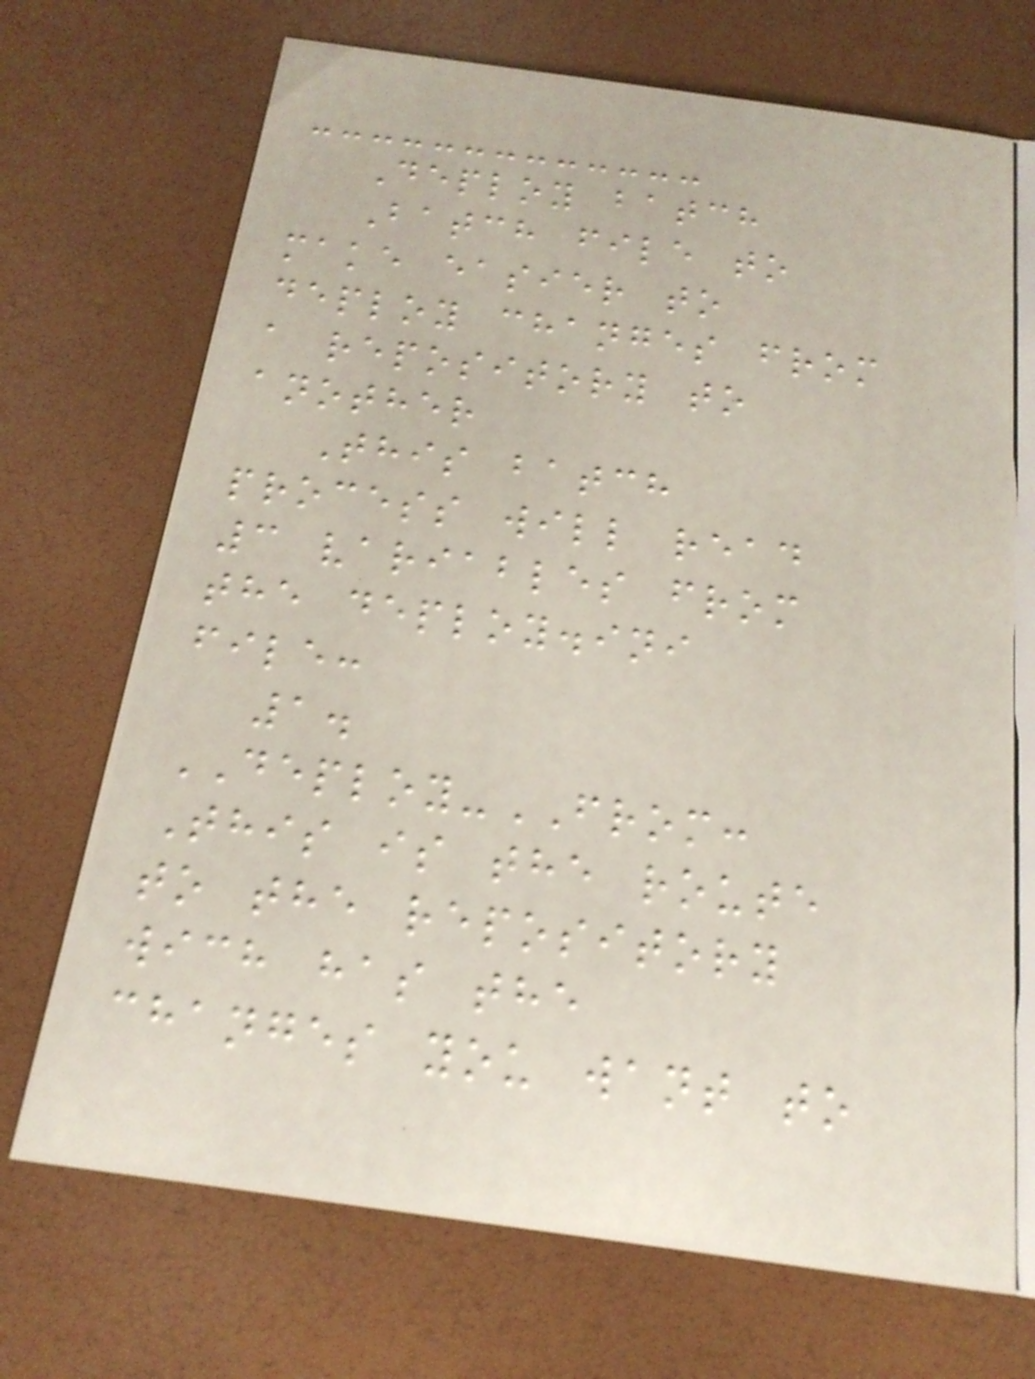Deploy batch
Batch file to
make easier to
deploy changes from
a repository to
another
This batch
process will read
3 variables from
the deploy.ini
file:
1.
DEPLOY-FROM:
This is the route
to the repository
wich has the
changes you want to
